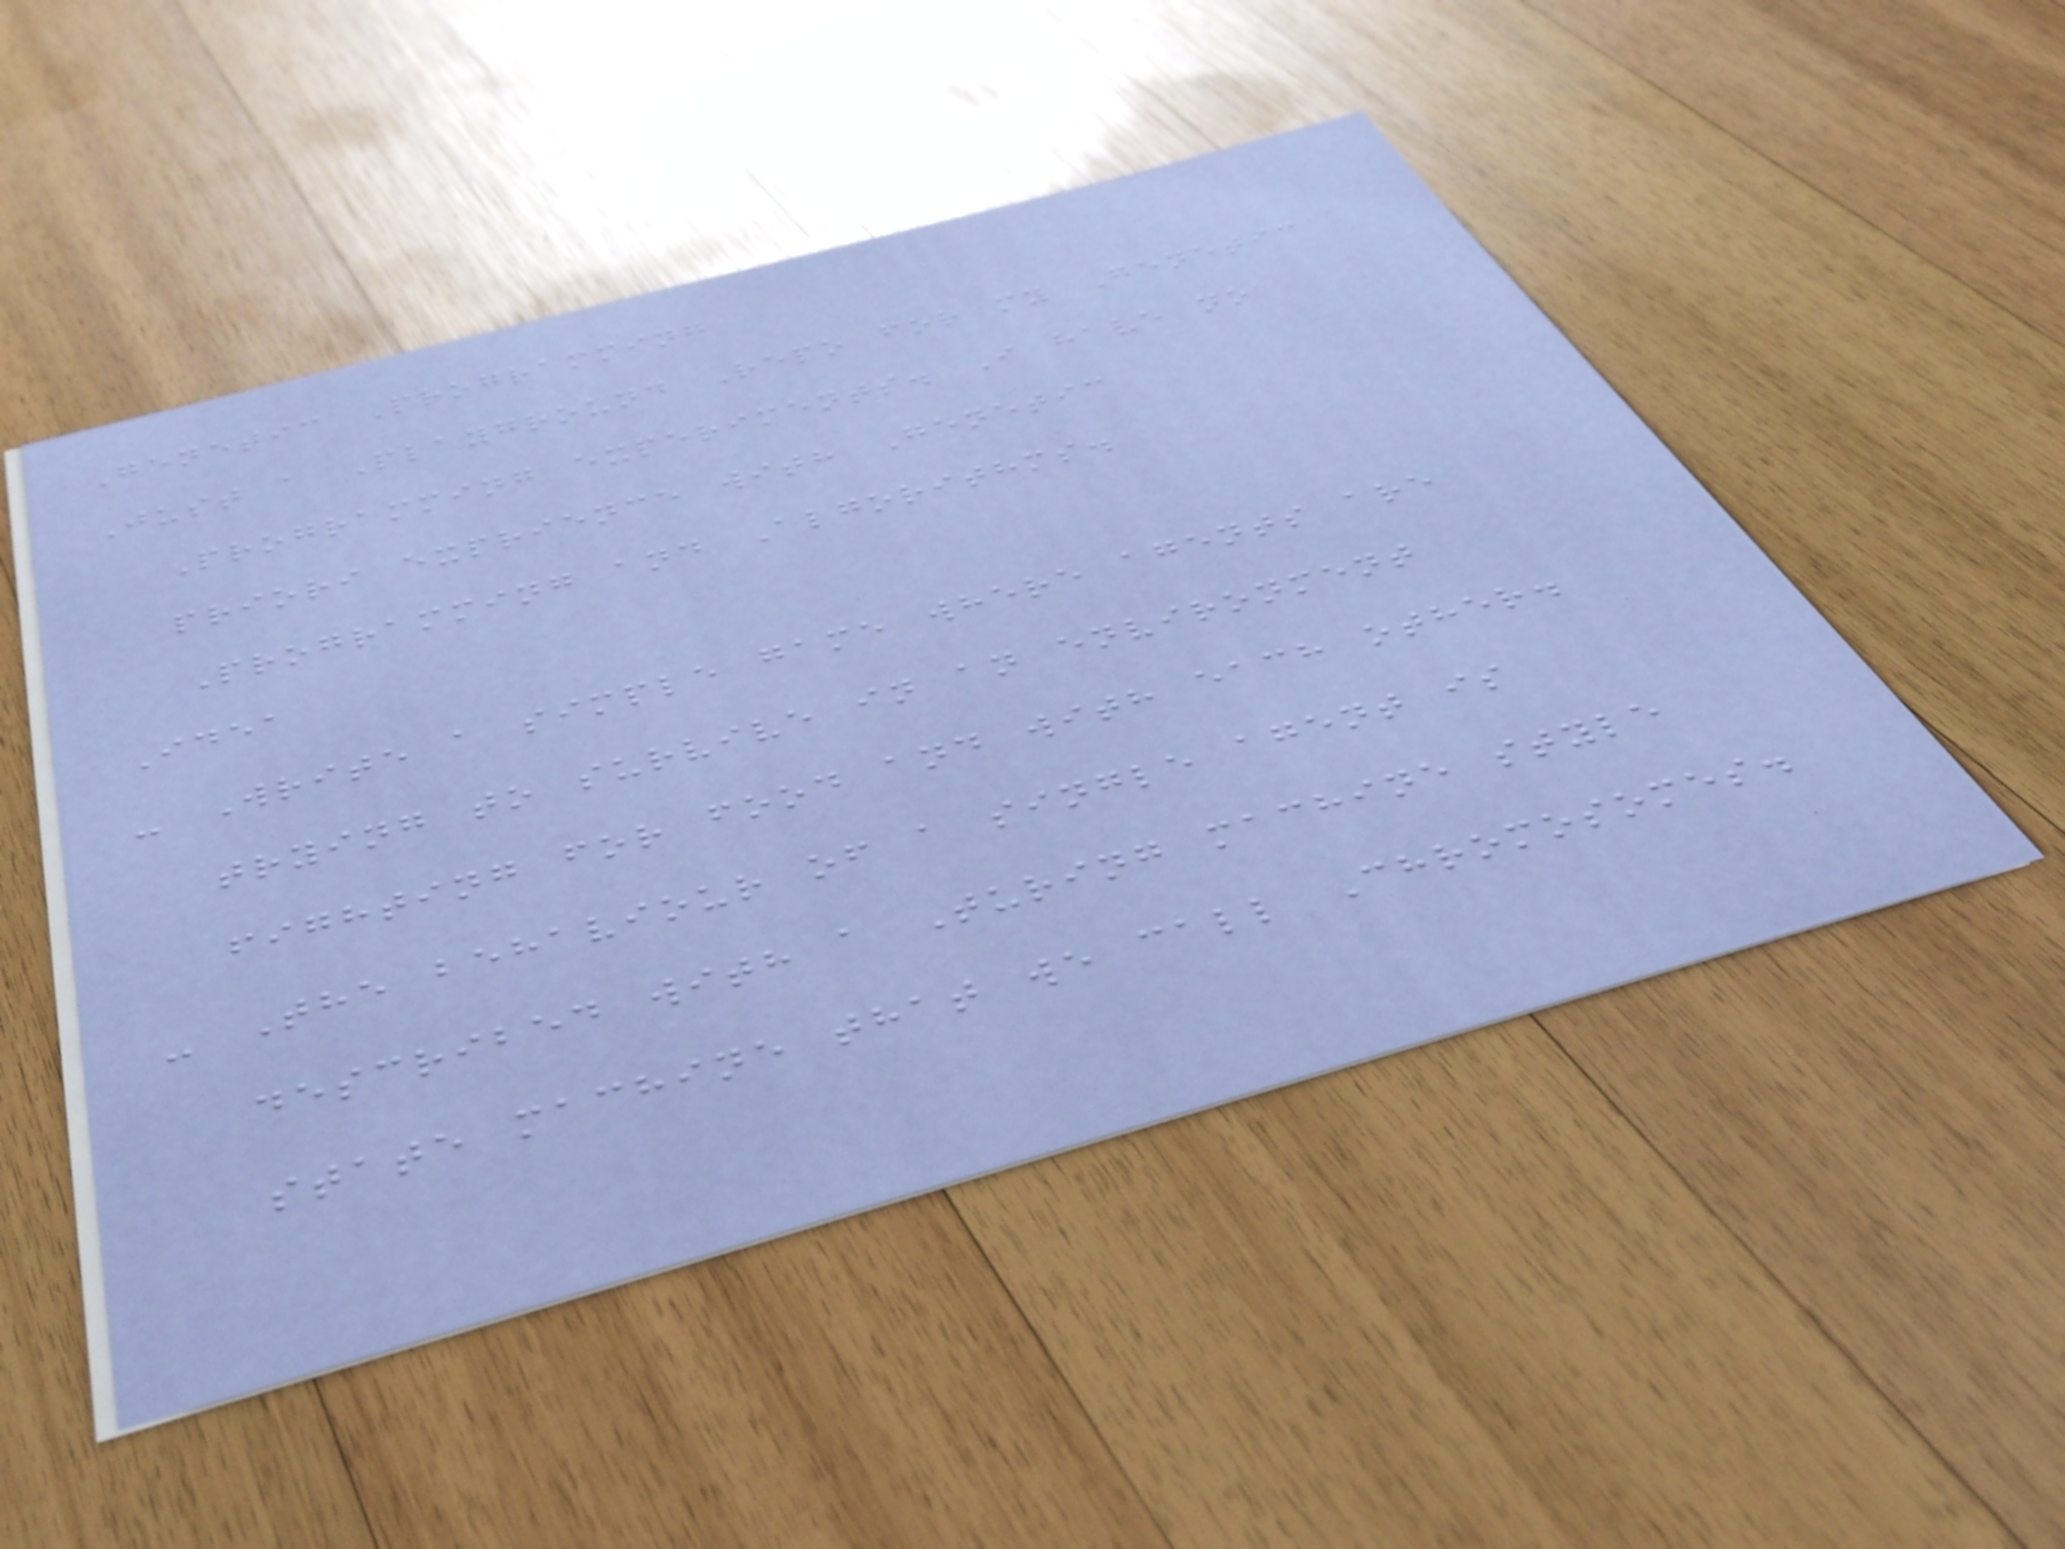Genetic Programming
Just a Playground Repo for my Genetic
Programming experiments. I have no
priori exprience with Genetic
Programming and Algorithms.
Idea
- Write a simple game where agents are
trying to survive in an environment
fighting for food and with each other.
- The behaviour of a single agent is
described with a Turing machine style
state machine that we call Chromosomes.
